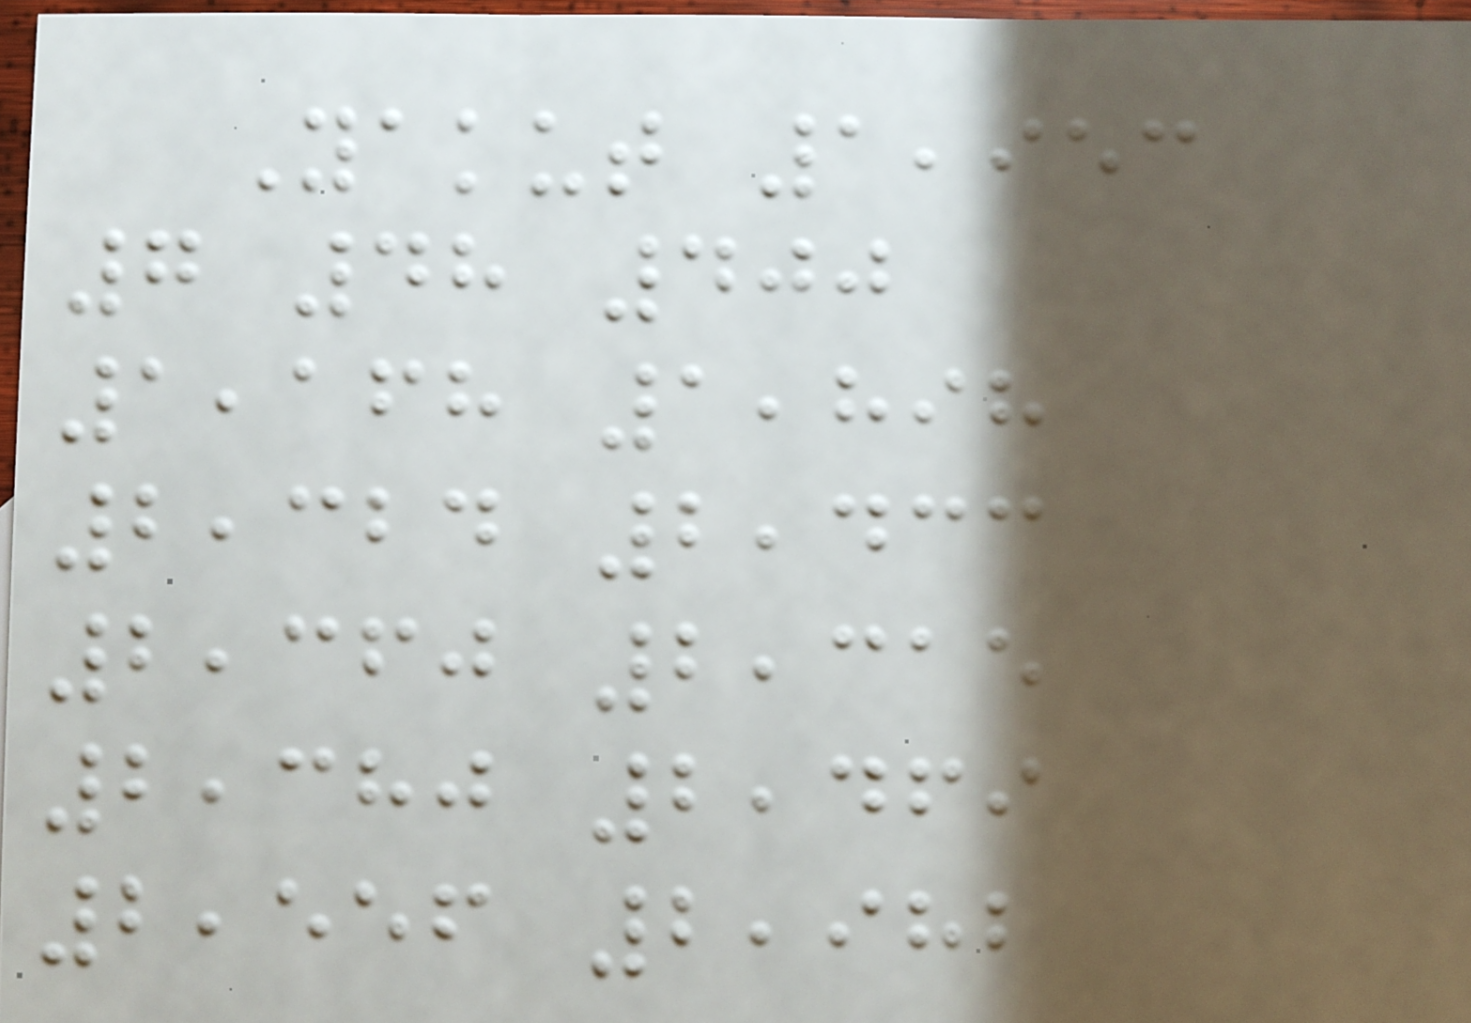Yakut 1,953
7 48 400
1,168 1,898
2,324 2,433
2,360 2,315
2,380 2,469
2,556 2,982
